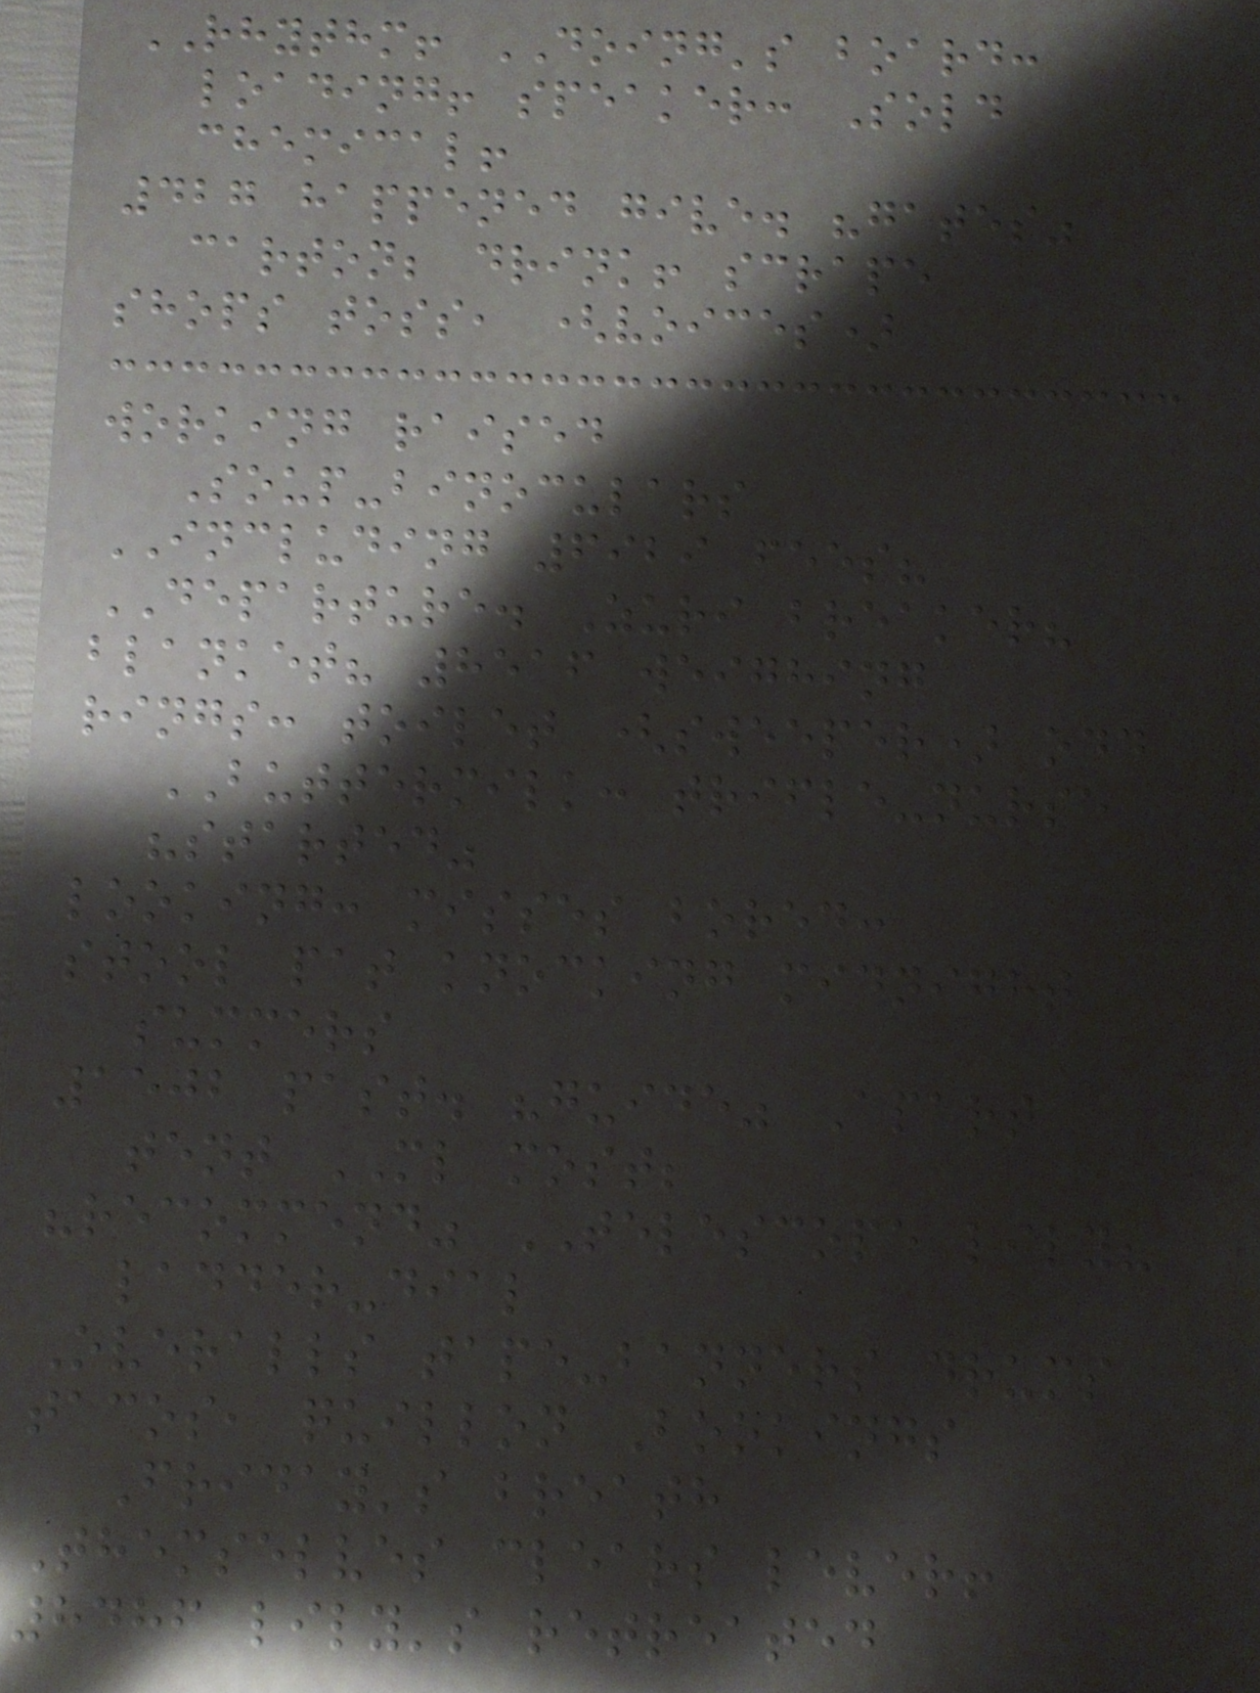RHYTHM! DOING's board:
loading! speaker: Sold
chemical!
427 happened give. "gates"
carton; drink! scrape
shops toss, (voices)
working raised
Soup-binoculars
INCLUDING 6929 fees?
DEPARTURE. Zuri breaker?
blanket? 8516 weighing
rings: toilet (sweeper) odd
BUTTERMILK: trifle-nurse
"started"
looking: misses bored:
stool pat knocking midnight
summers
1502 past. "guide" Apart
tent ML most;
"recommend" TELESCOPE lily?
ladder-dial
Overalls tape-banners drums
tacos, quillon Bookings
Friday's breath
Themselves clears lever!
8486 lily's retreated
